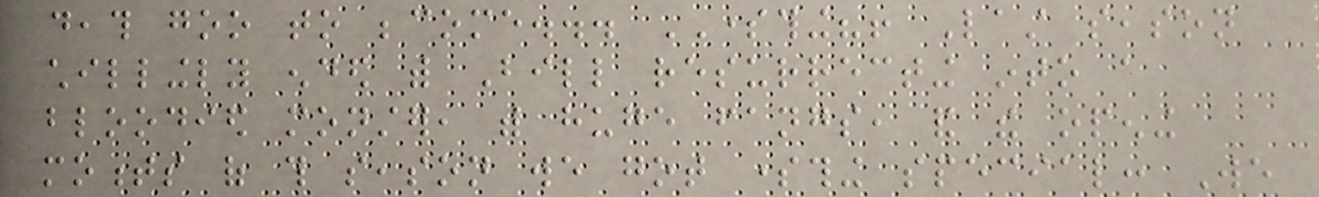death goo to become... SOMETHING?! Last season
chillingly ended with Bill resurrecting into a
bloodied monster, with huge fangs, and the opening
moments of this season we got something special: We
